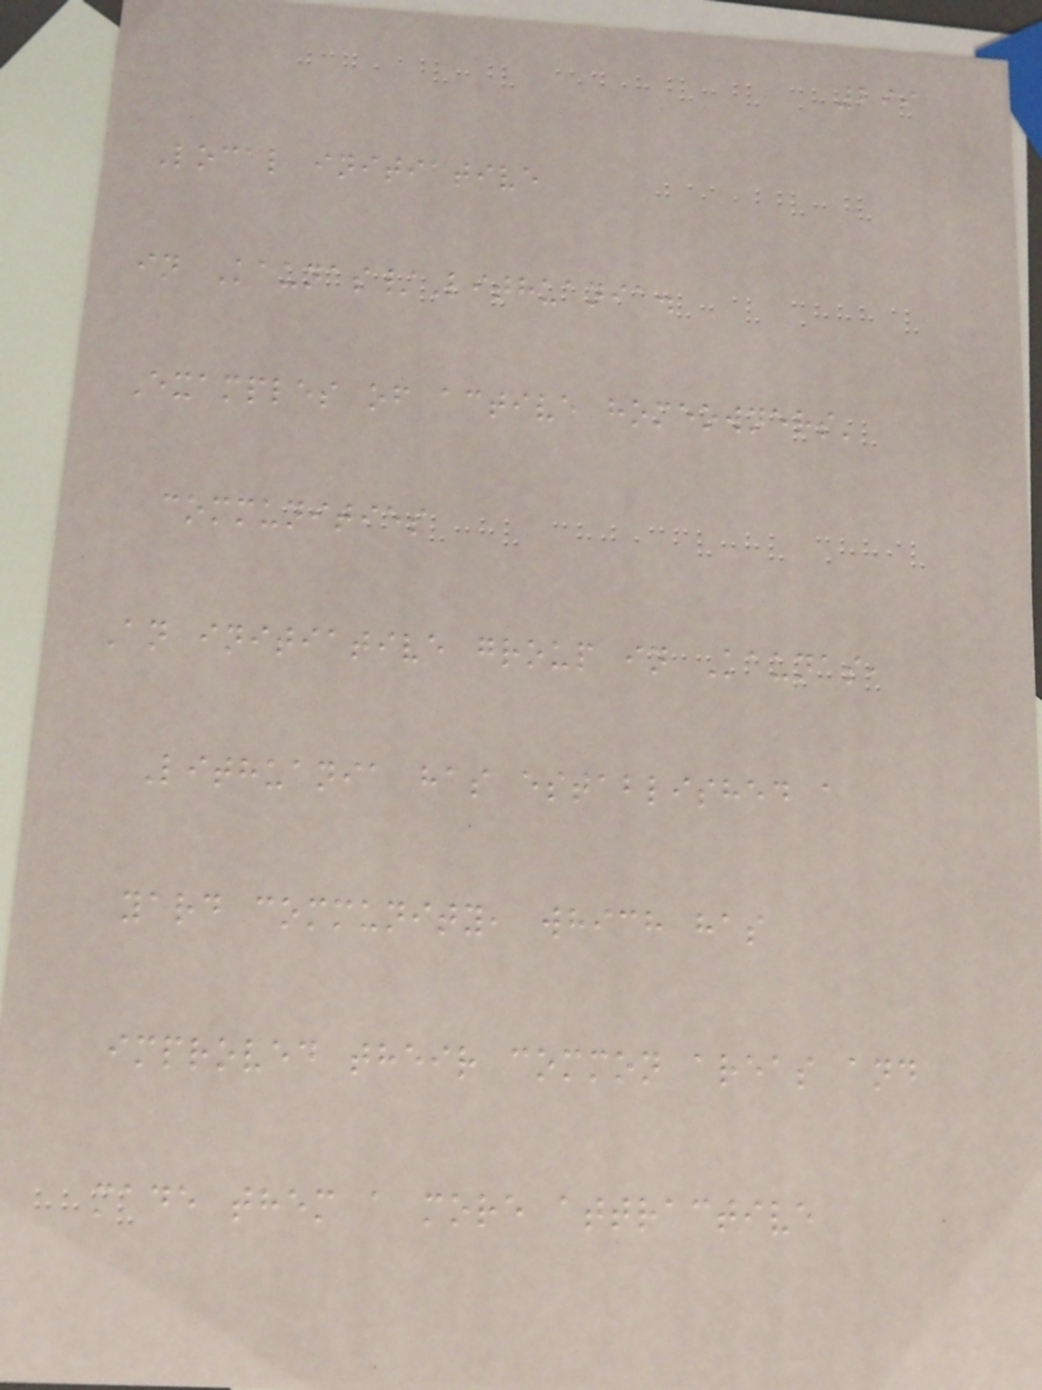299
Local initiative
in Kaunas/Lithuania.
Examples of active homeowners'
communities
An initiative group in Kaunas,
Lithuania has established a
yard community, which has
improved their common areas and
made them a more attractive
